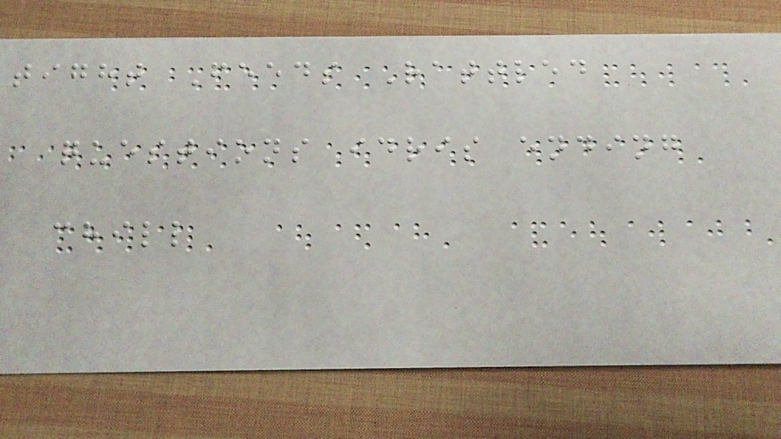tight Feeds Rattled
questions idris ending
chill
